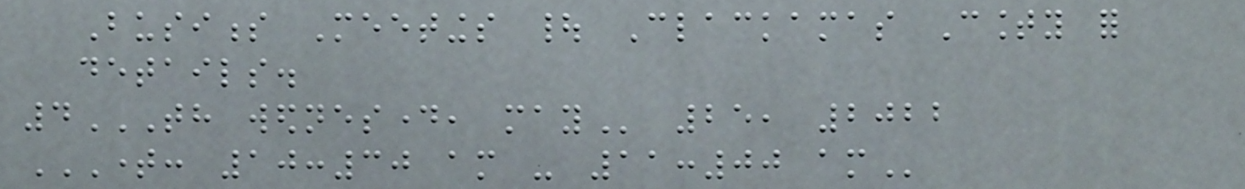Business Meetings | Clackamas County for
details.
4TH WEDNESDAY, MAY 25, 2022
TIME: 10:30 AM - 11:00 AM
